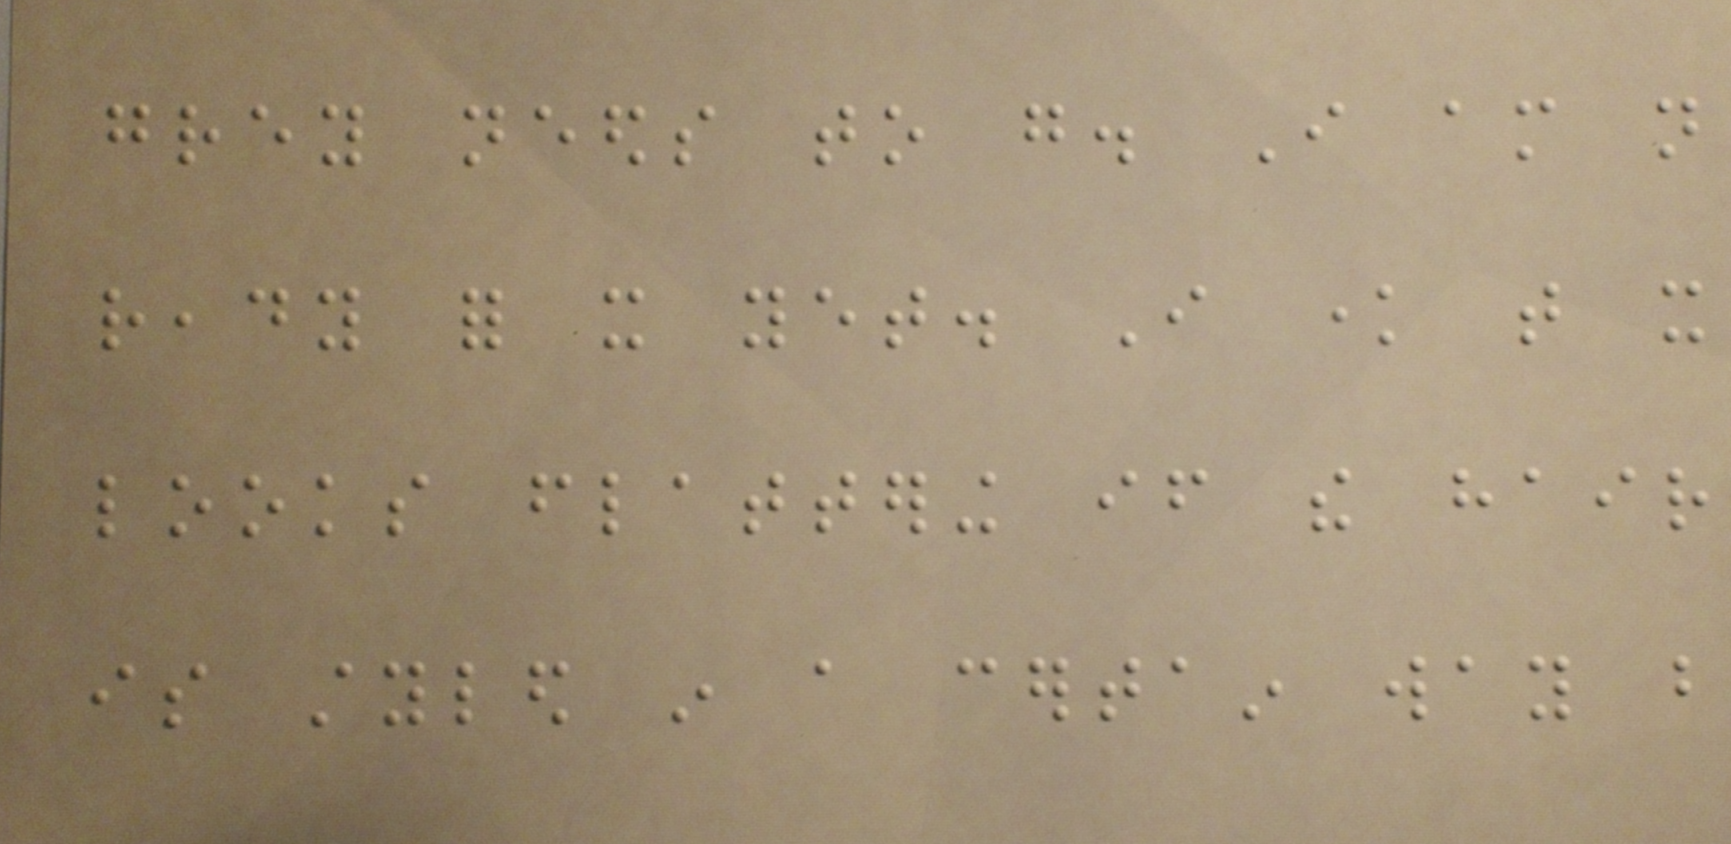grey needs to go. I am not
ready for it yet. I know that it
looks flattering if the hair
is styled in a certain way but
